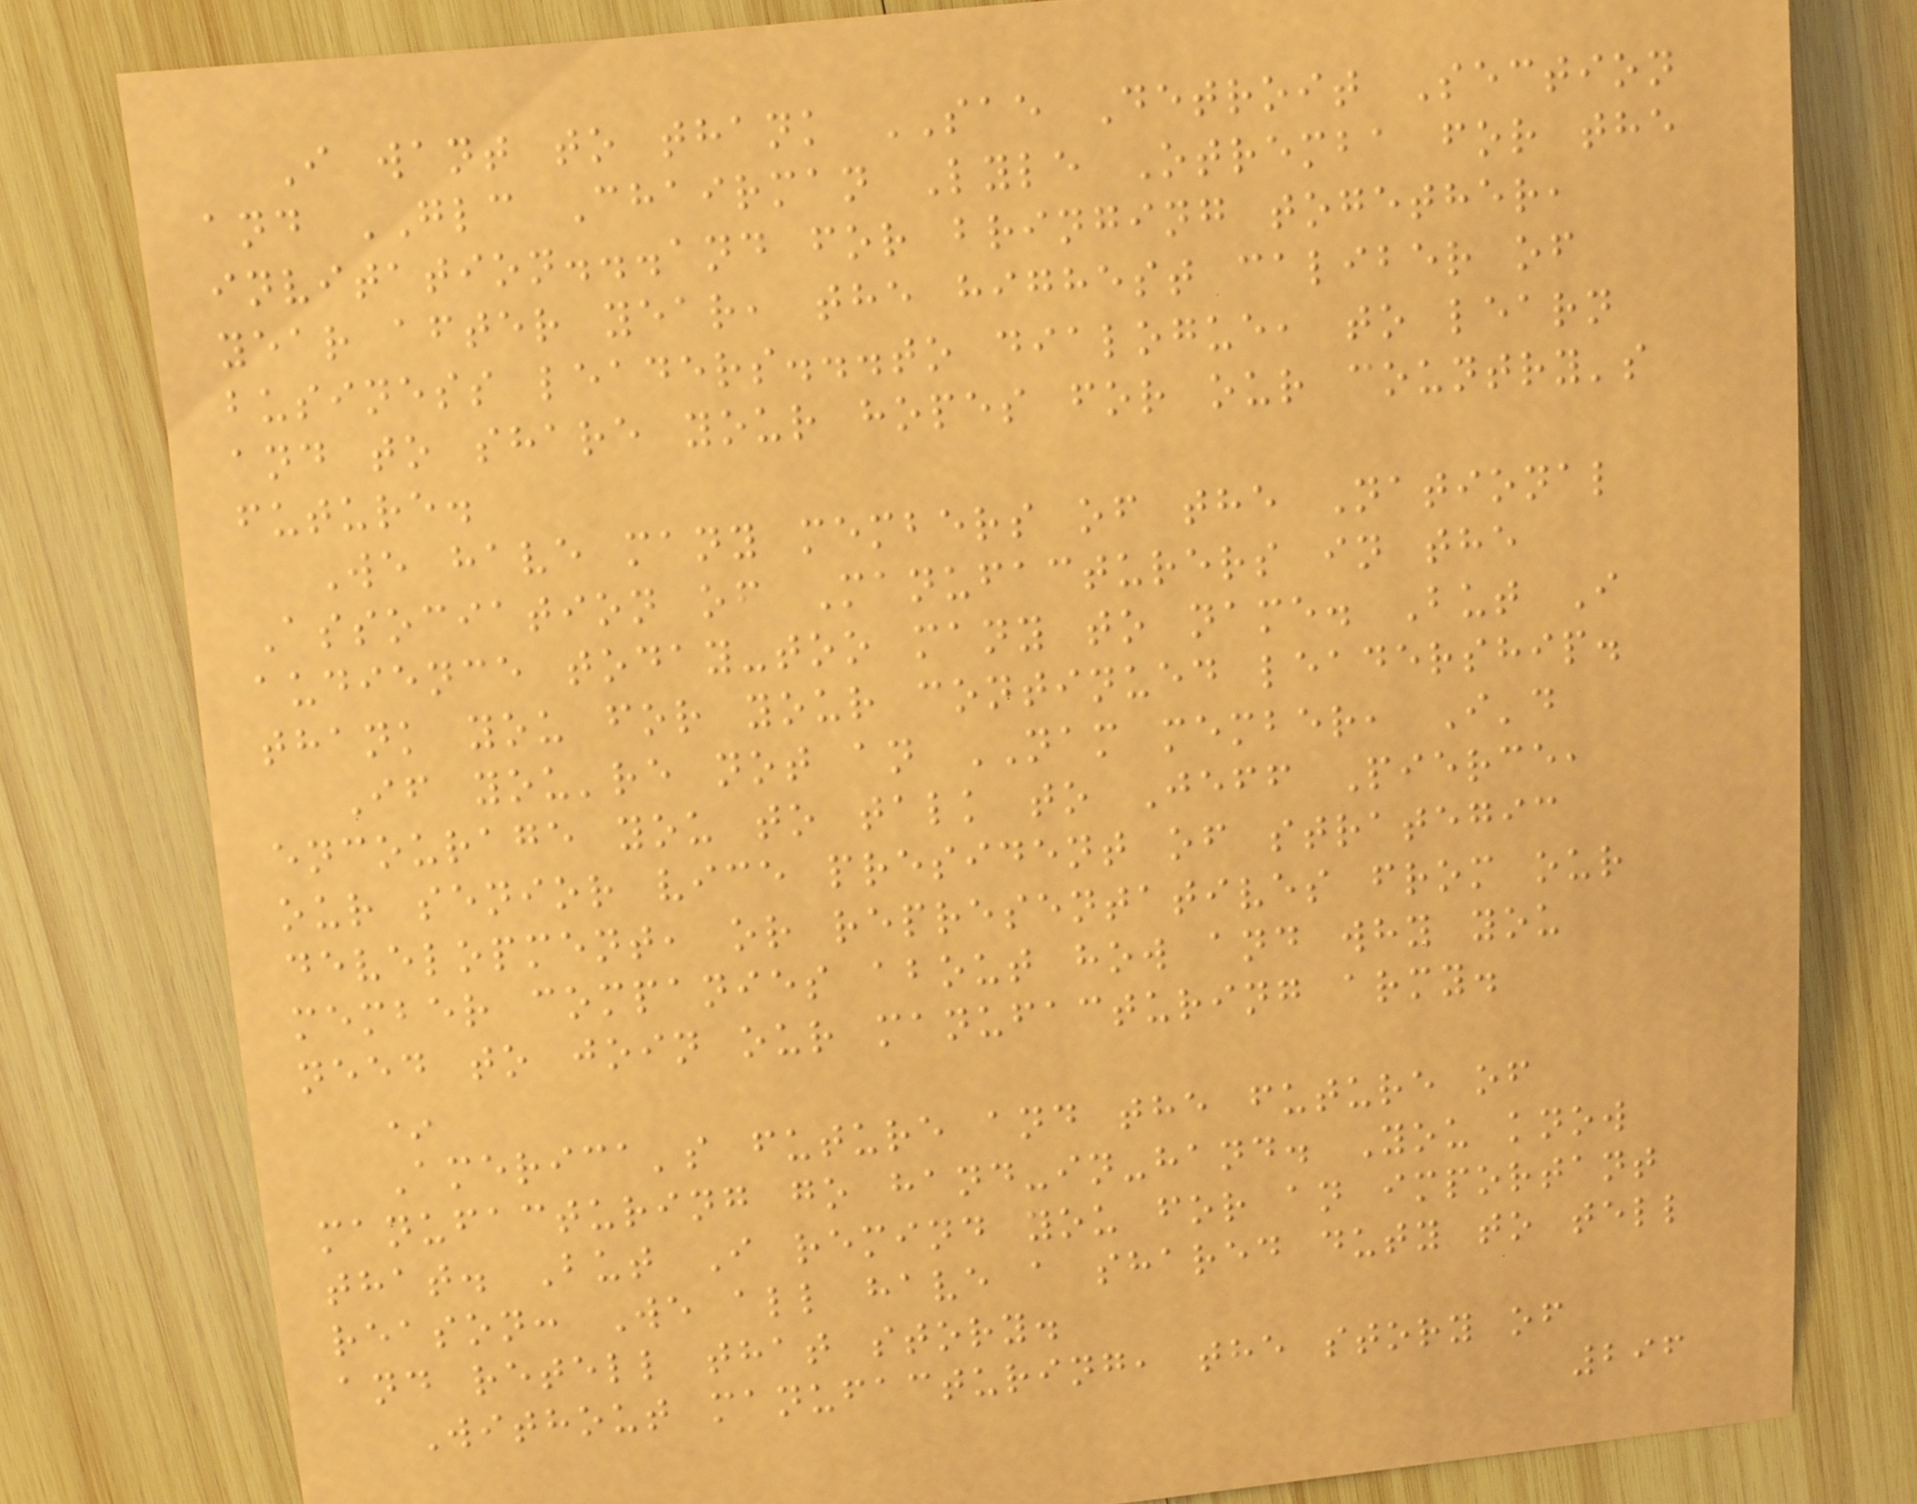I want to thank SAE Detroit Section
and GLC Chairman Lyle Otremba for the
invitation...and for bringing together,
year after year, the highest caliber of
business leaders...to dialogue, to learn
and to share your hopes for our country's
future.
We have many members of the National
Association of Manufacturers in the
audience today-too many to name. But I
thank you for your continued leadership.
If you're not an NAM member, I'd
encourage you to talk to Jeff Pierce,
our senior vice president of strategic
development, or representatives from our
member companies about how and why you
need to join our manufacturing army.
*
America's future and the future of
manufacturing go hand-in-hand. You know
that. But I remind you for an important
reason: We all have a shared duty to tell
and retell that story.
Without manufacturing, the story of
296
